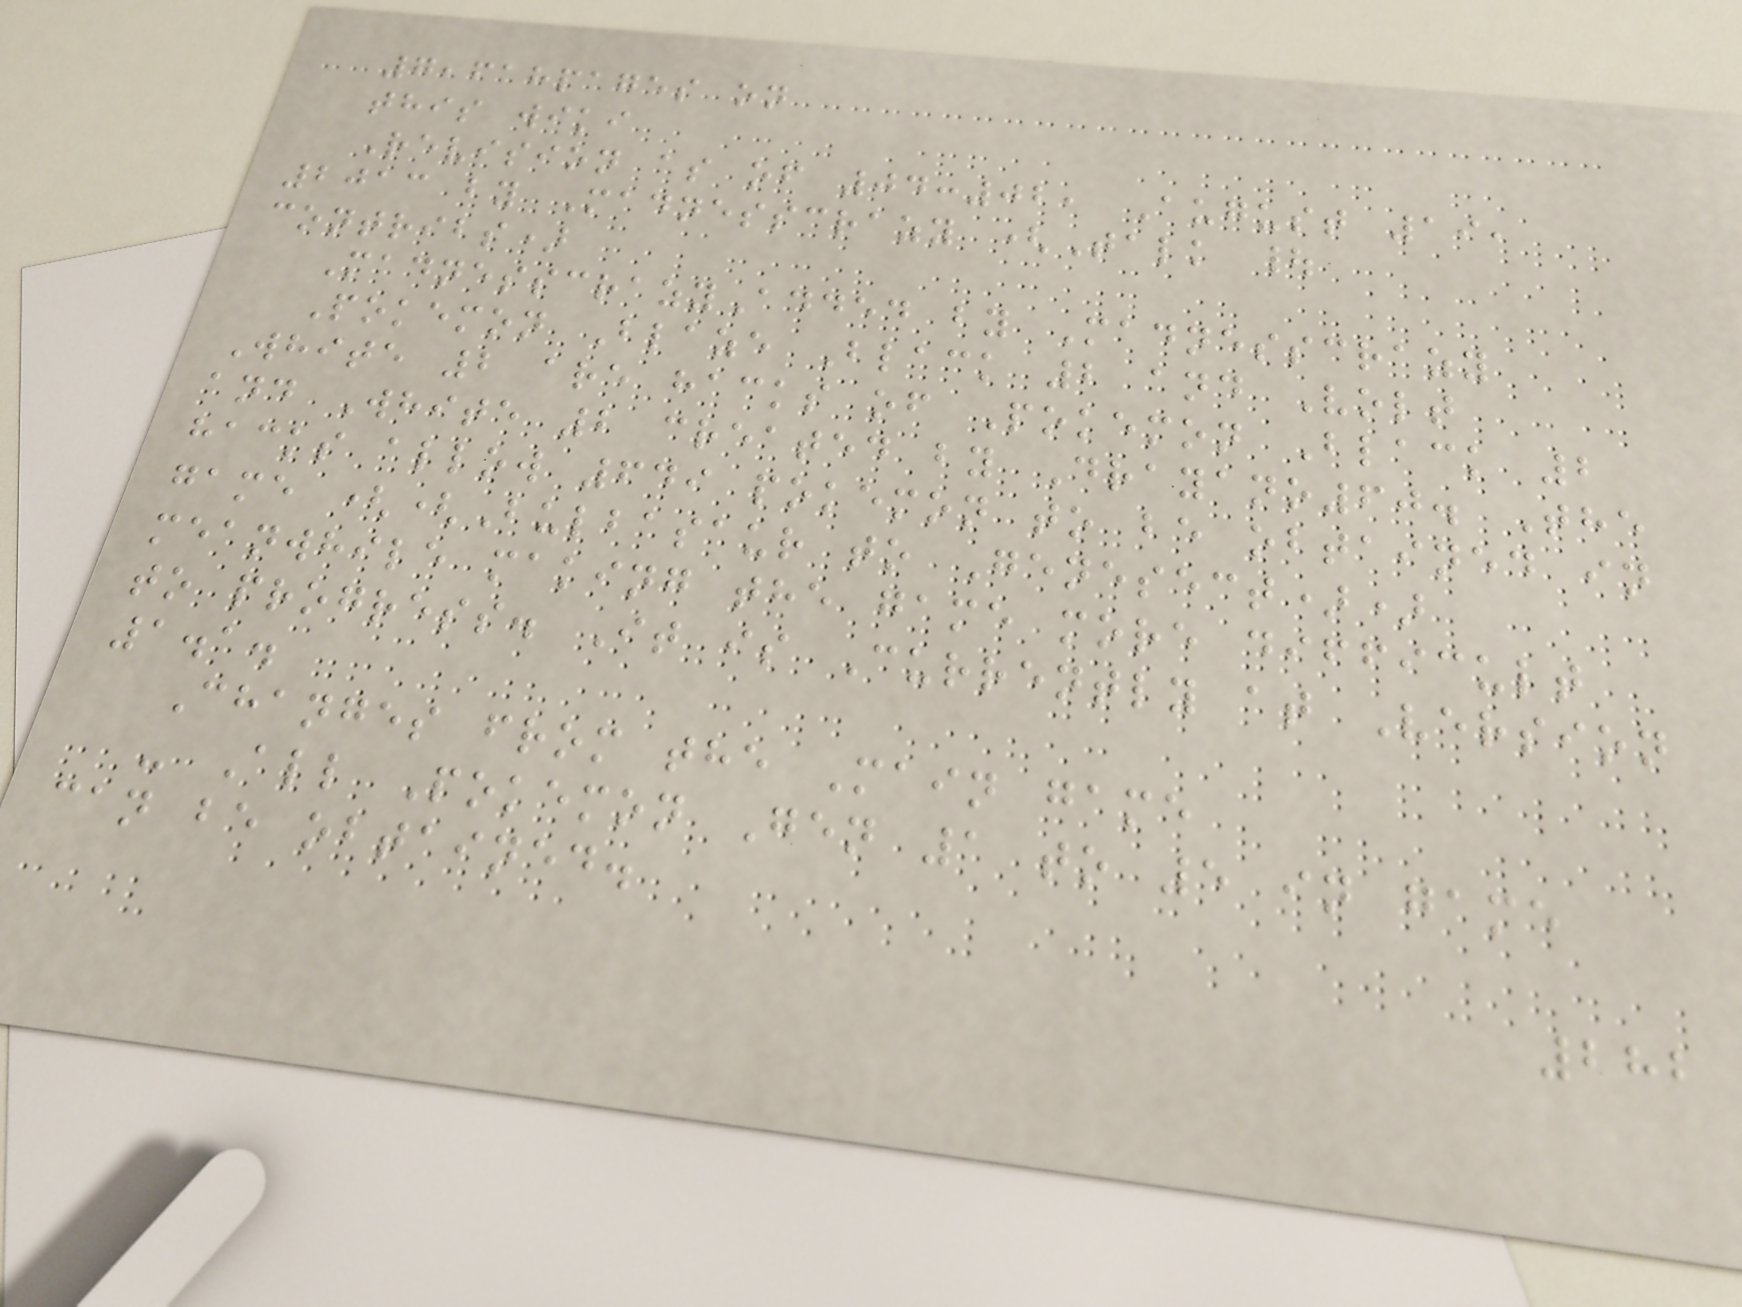7,618pages on
this wiki
Revision as of 04:02, August 19,
2013 by Madnesscrazy (Talk |
contribs)
MadnesscrazyAdded by Madnesscrazy
Pokemon Blaze Black 2 and Volt
White 2 are hacks of Pokemon Black 2
and White 2 created by Drayano60. The
hacks allow 649 pokemon to be obtained in
game ((Bulbasaur to Genesect))
meanwhile making the game more difficult
to progress. It is Currently at Version
1.1.
Changes from the Main game
- All Pokemon Gen 1 to 5 in game
can be obtained.
282
